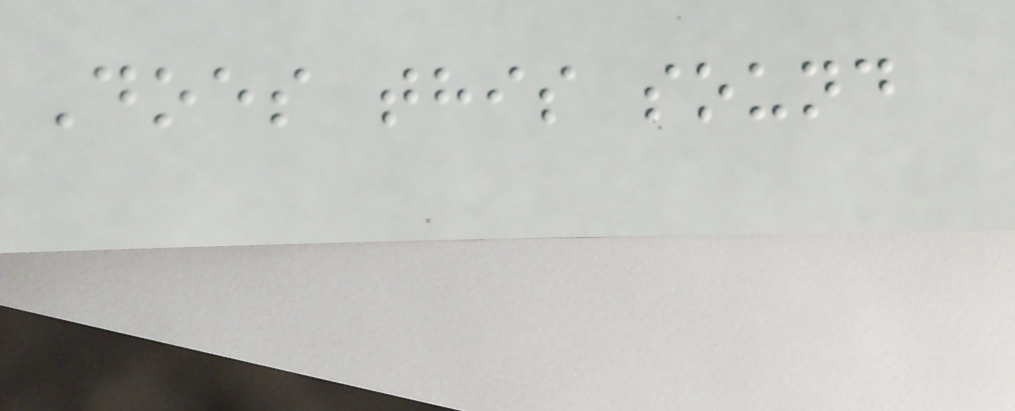Does this sound
